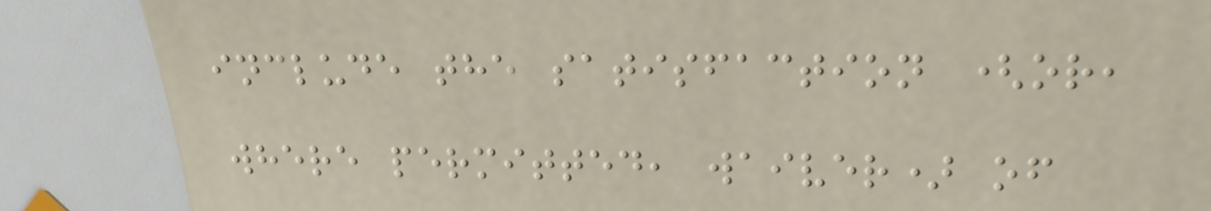include the satisfaction (or,
where permitted, waiver) of
